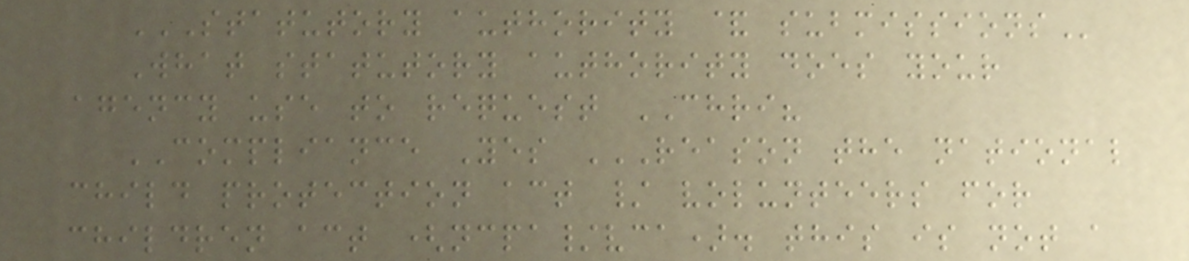STATUTORY AUTHORITY & SUBMISSIONS
What statutory authority does your
agency use to request CHRI?
COMPLIANCE Yes REASON THE NATIONAL
CHILD PROTECTION ACT / VOLUNTEERS FOR
CHILDREN ACT (NCPA/VCA). THIS IS NOT A
